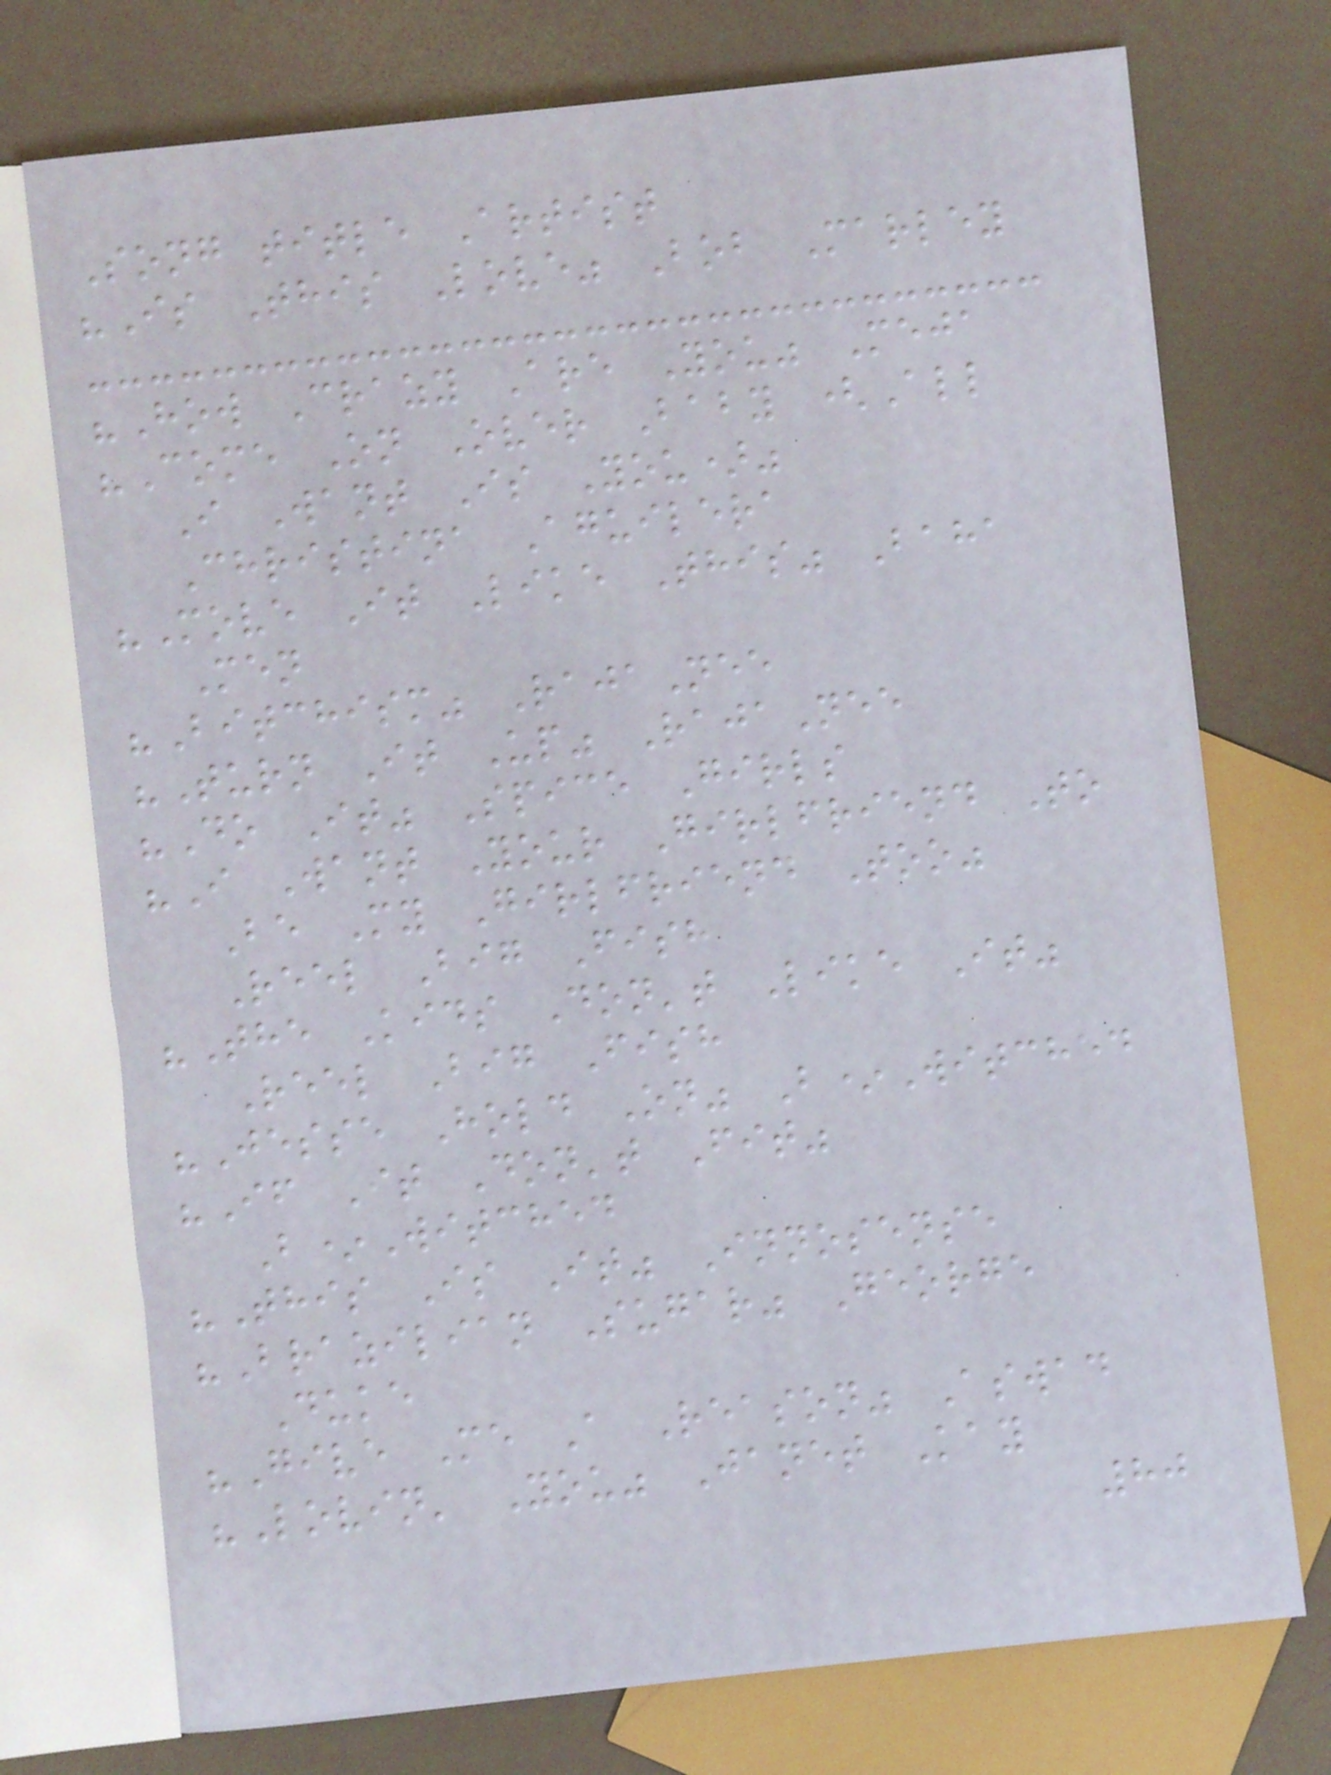Song title Artist
"Is This Love" Bob Marley
"How Crazy Are You" Meja
"Come On Over Baby (All
I Want Is You)"
Christina Aguilera
"Move It Like This" Baha
Men
"Bitchism" RajaNee
"Turn It Up" RajaNee
"Do It" Spice Girls
"I Want Your Girlfriend To
Be My Girlfriend Too"
Reel Big Fish
"The Kids Don't Like It"
Reel Big Fish
"Jesse Hold On" B*Witched
"If It Don't Fit"
B*Witched
"This Is It" Innosense
"Brazilian Sugar" George
Duke
"Give Me A Reason" Aswad
"Lovin' You" Janet Kay
80
